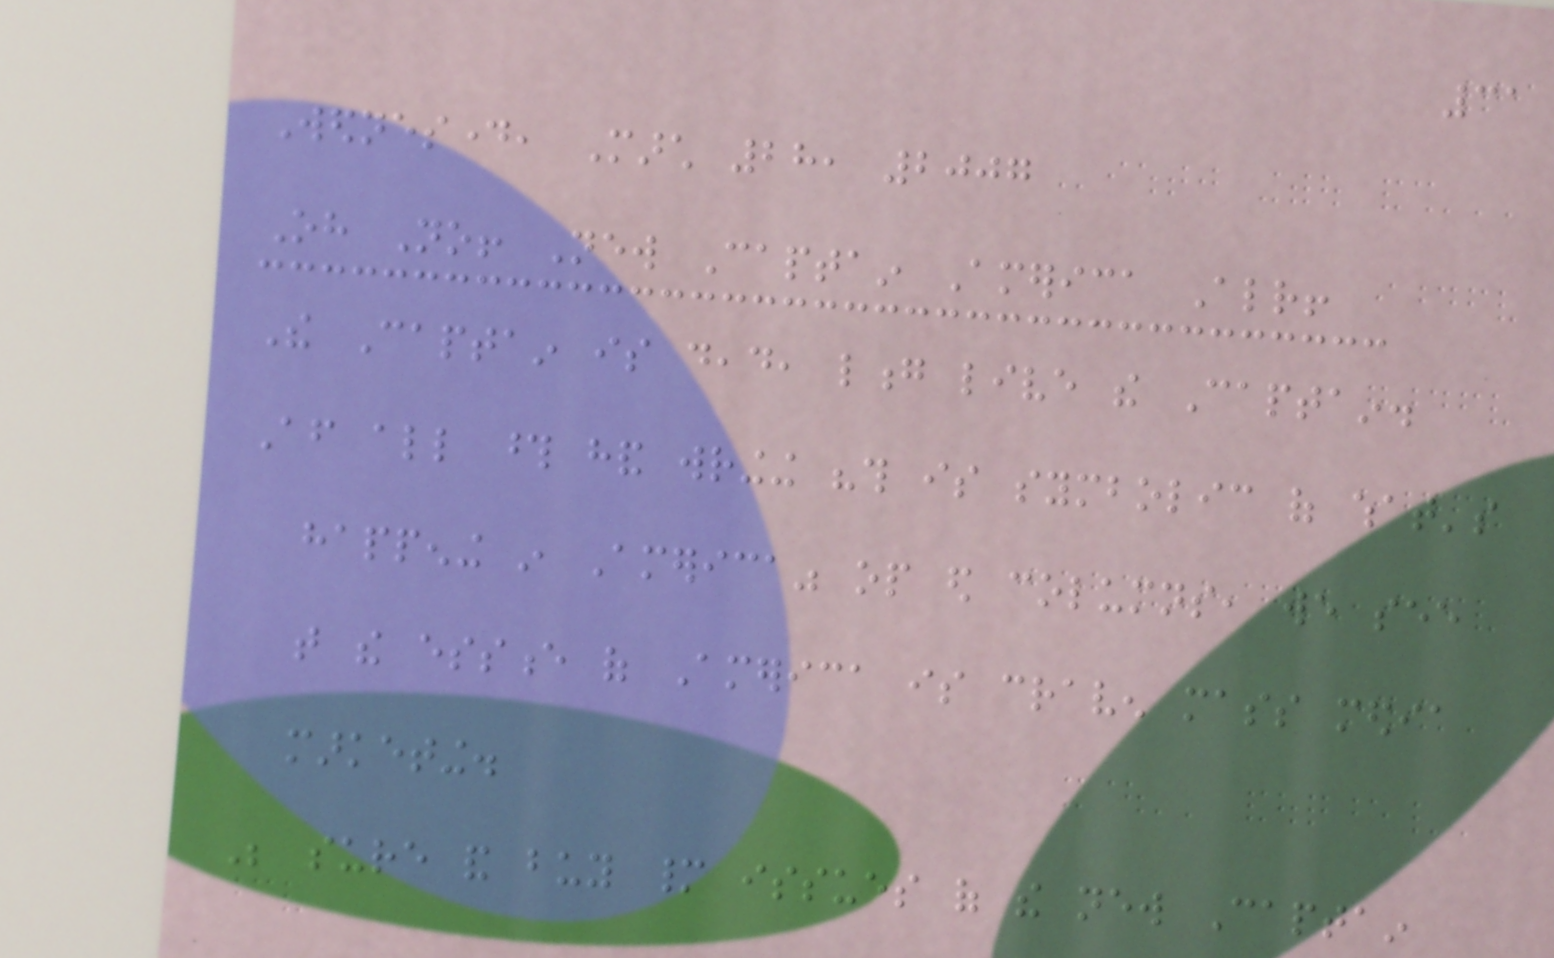31
Wednesday, March 28, 2007
Oh No! New Captain America Already!
The Captain is dead, long live the Captain.
After all those hand wringing "this is symbolic of what's
happening in America" op ed columns, we see
that the essence of America is craven mass media
marketing.
Be sure and buy many issues of the new Captain
